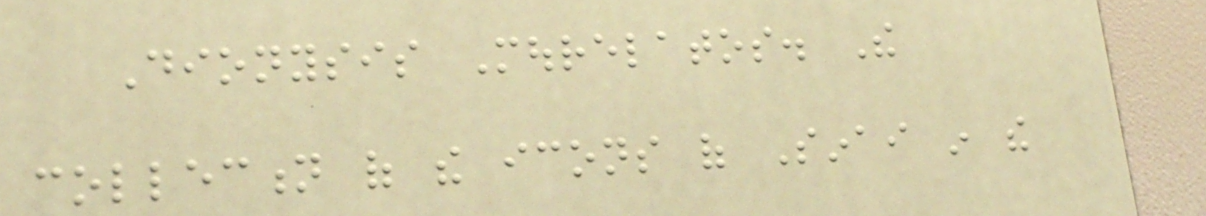Dionysis Mourelatos. The
collection of the icons of Sinai in the
